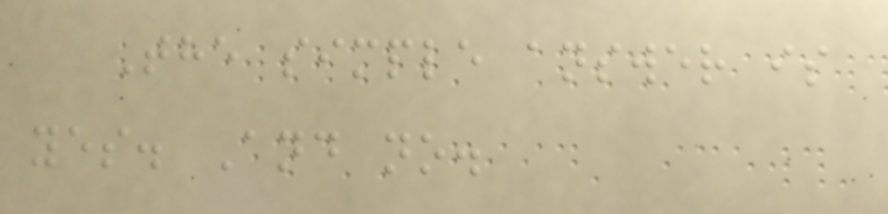The simple answer is
yes. And no.
